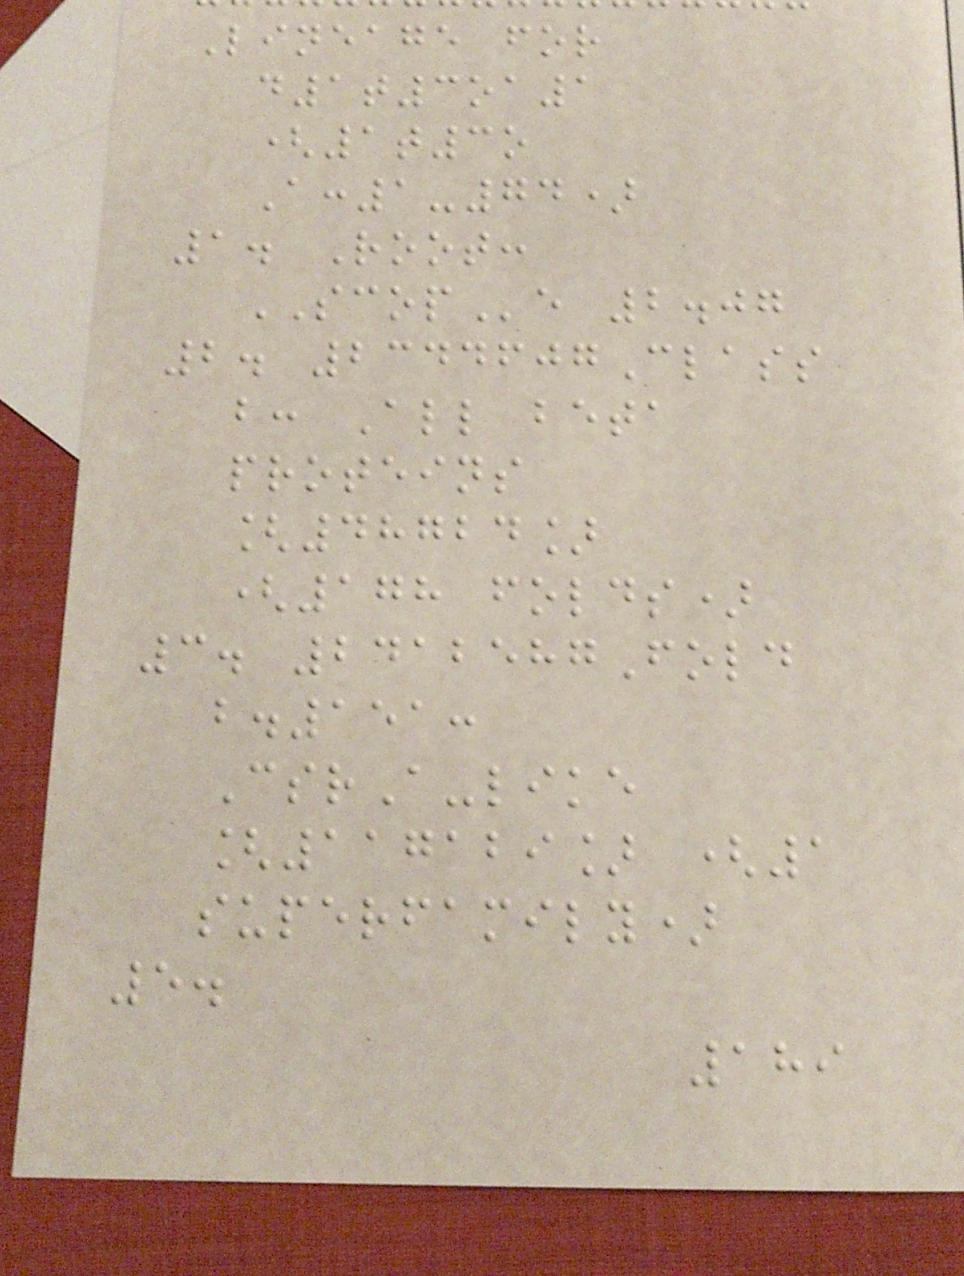Lineage for
d1t3oa1
(1t3o
A:1-74)
1. Root:
SCOPe 2.07
2. 2344607Class
b: All beta
proteins
[48724]
(178 folds)
3. 2412587Fold
b.151:
CsrA-like
[117129] (1
superfamily)
5.
189
